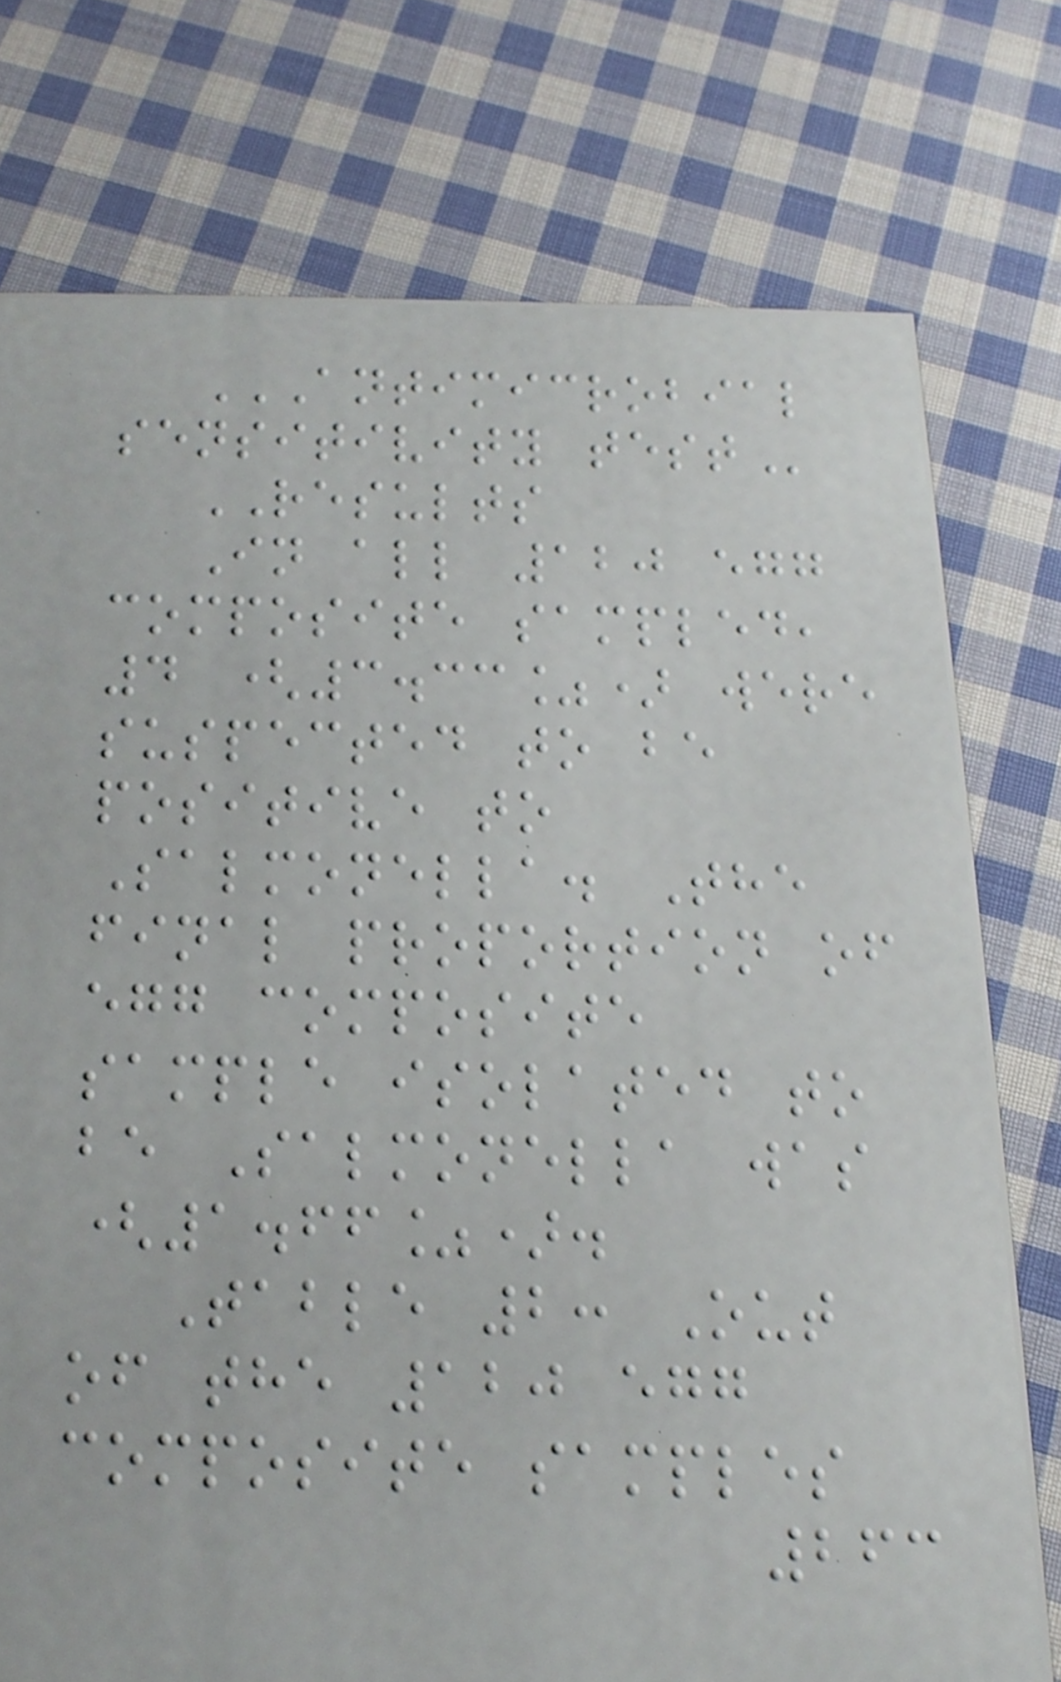ANTIMICROBIAL
SENSITIVITY TEST
RESULTS
In all 120 egg
composite sampled,
4 (3.33%) were
suspected to be
positive to
Salmonella. The
final proportion of
egg composite
sample isolated to
be Salmonella was
(1.66%).
Table 2: Out
of the 120 egg
composite samples
263
